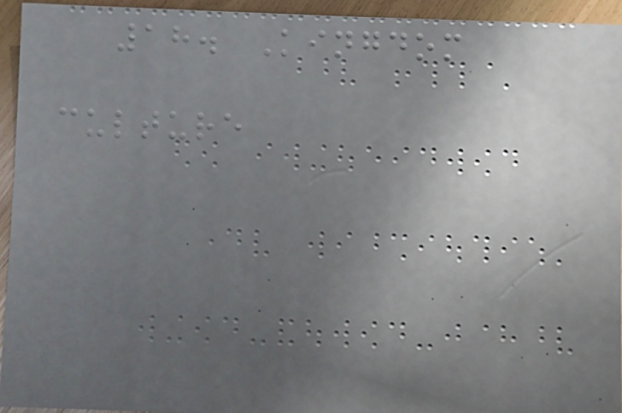18. Kingdom
culture
